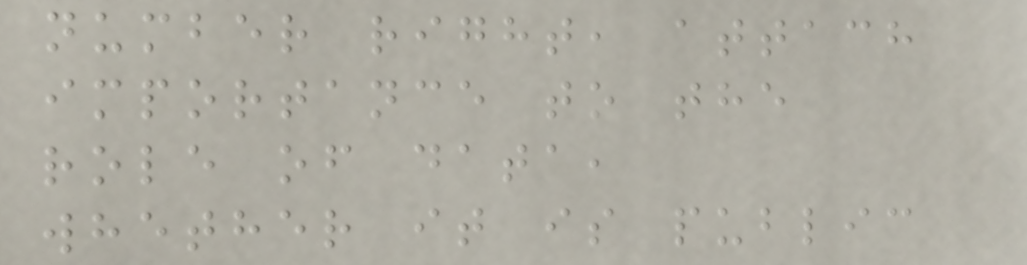number right, attach
importance to the
role of data,
whether it is public
